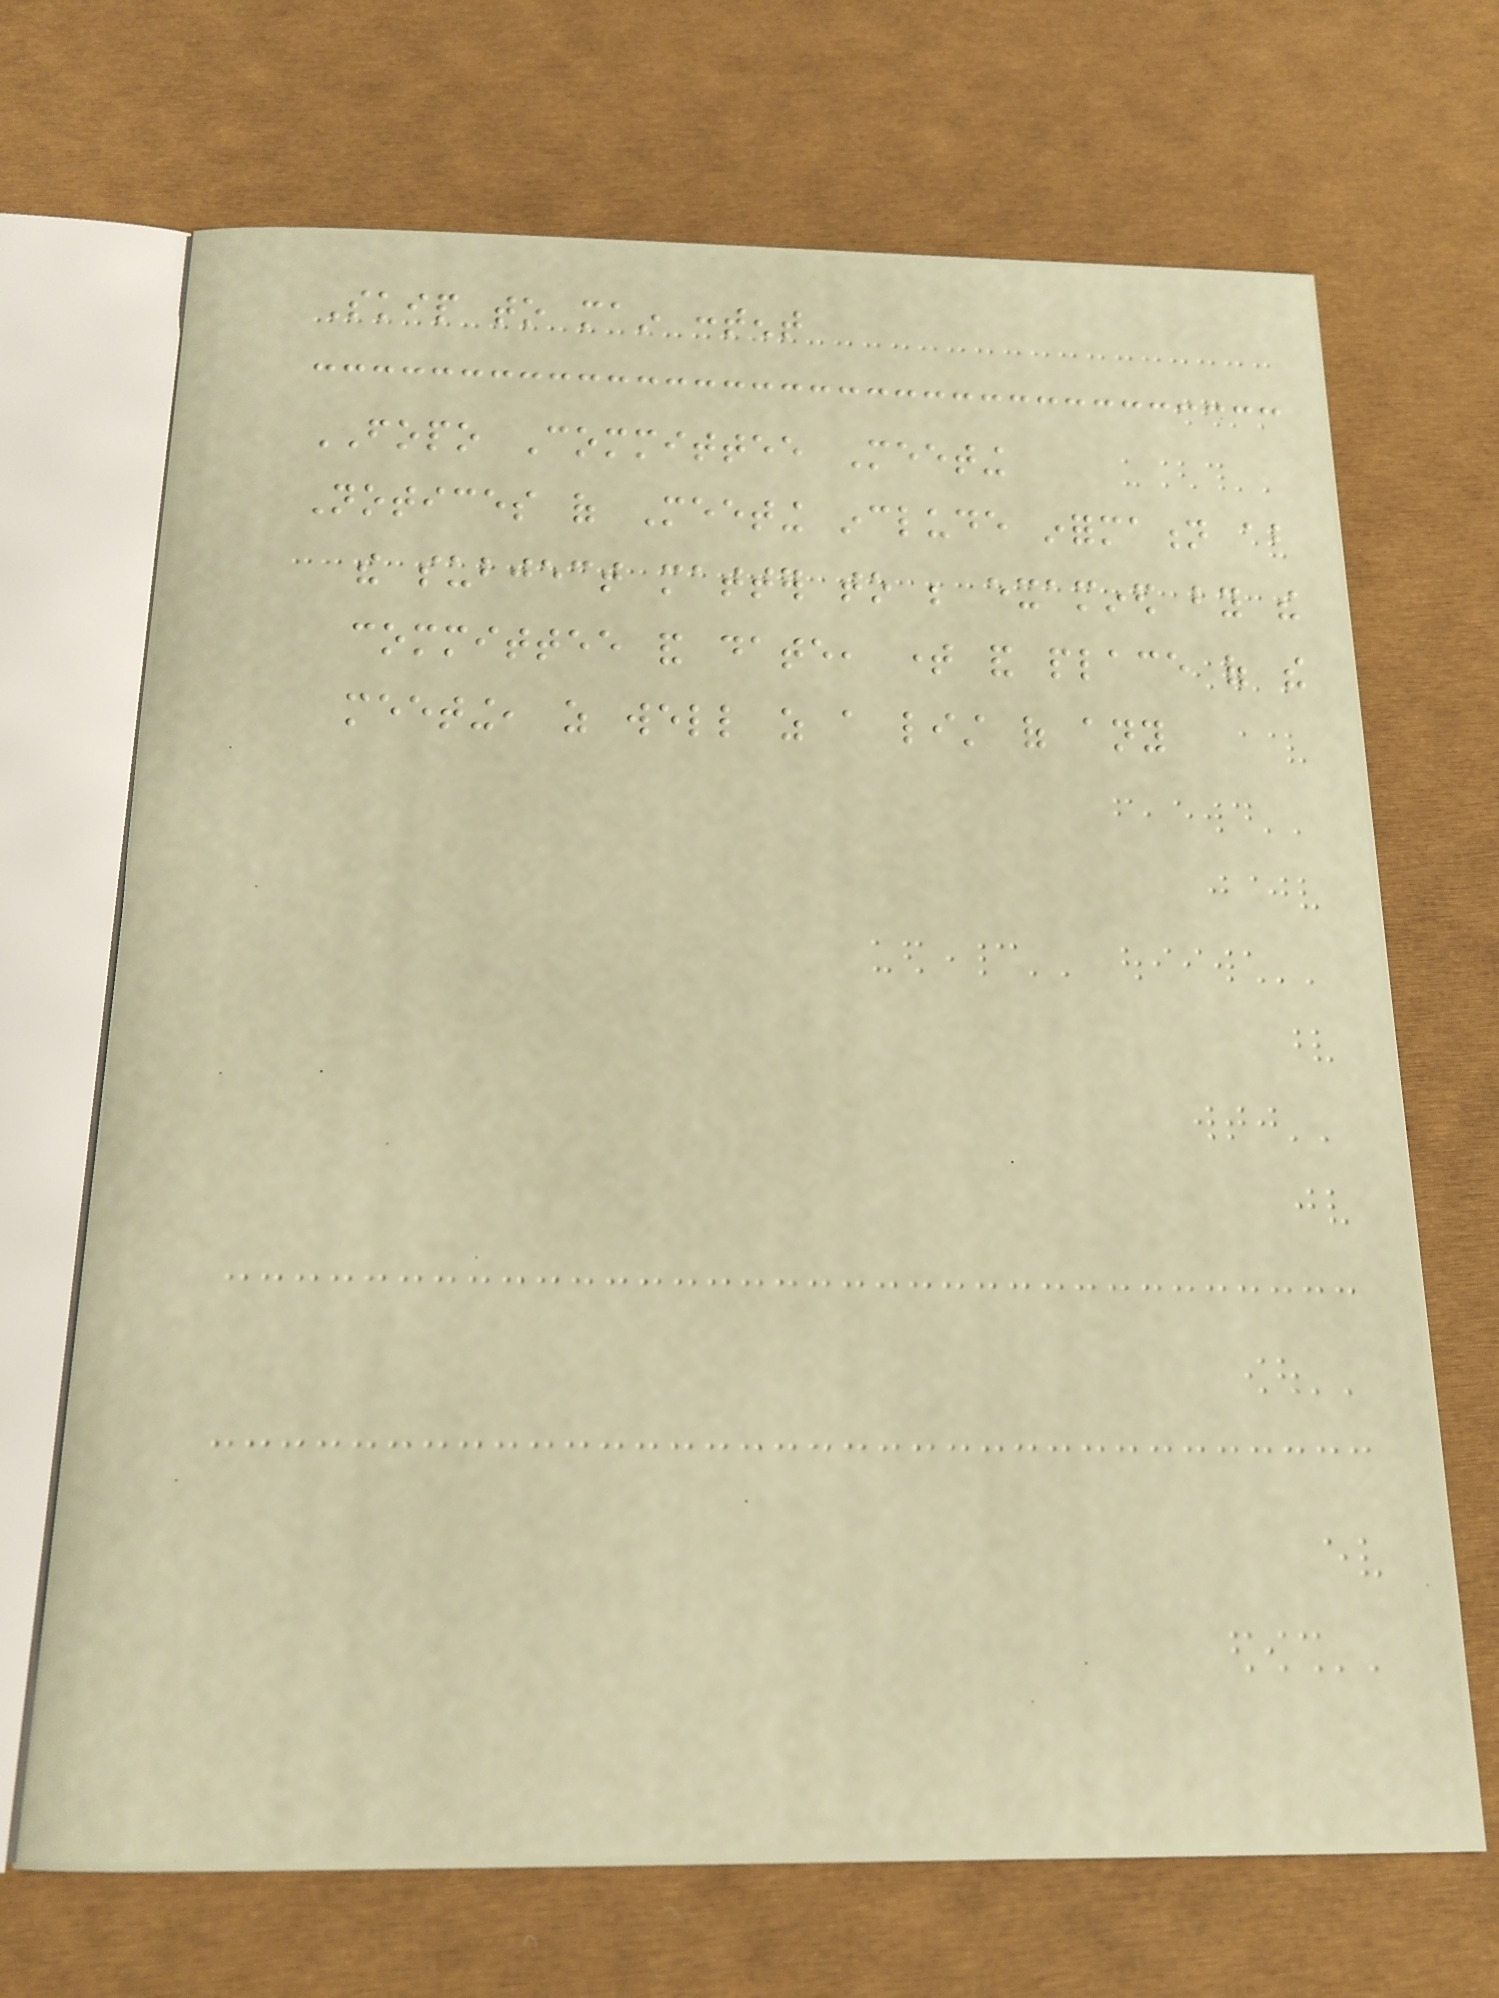Skip to main content
FOPO Committee Meeting
Notices of Meeting include information about
the subject matter to be examined by the
committee and date, time and place of the
meeting, as well as a list of any
